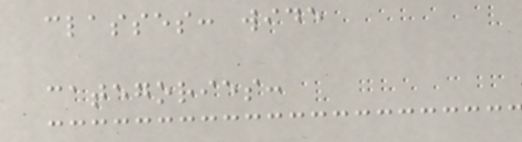classes: wide
categories:
